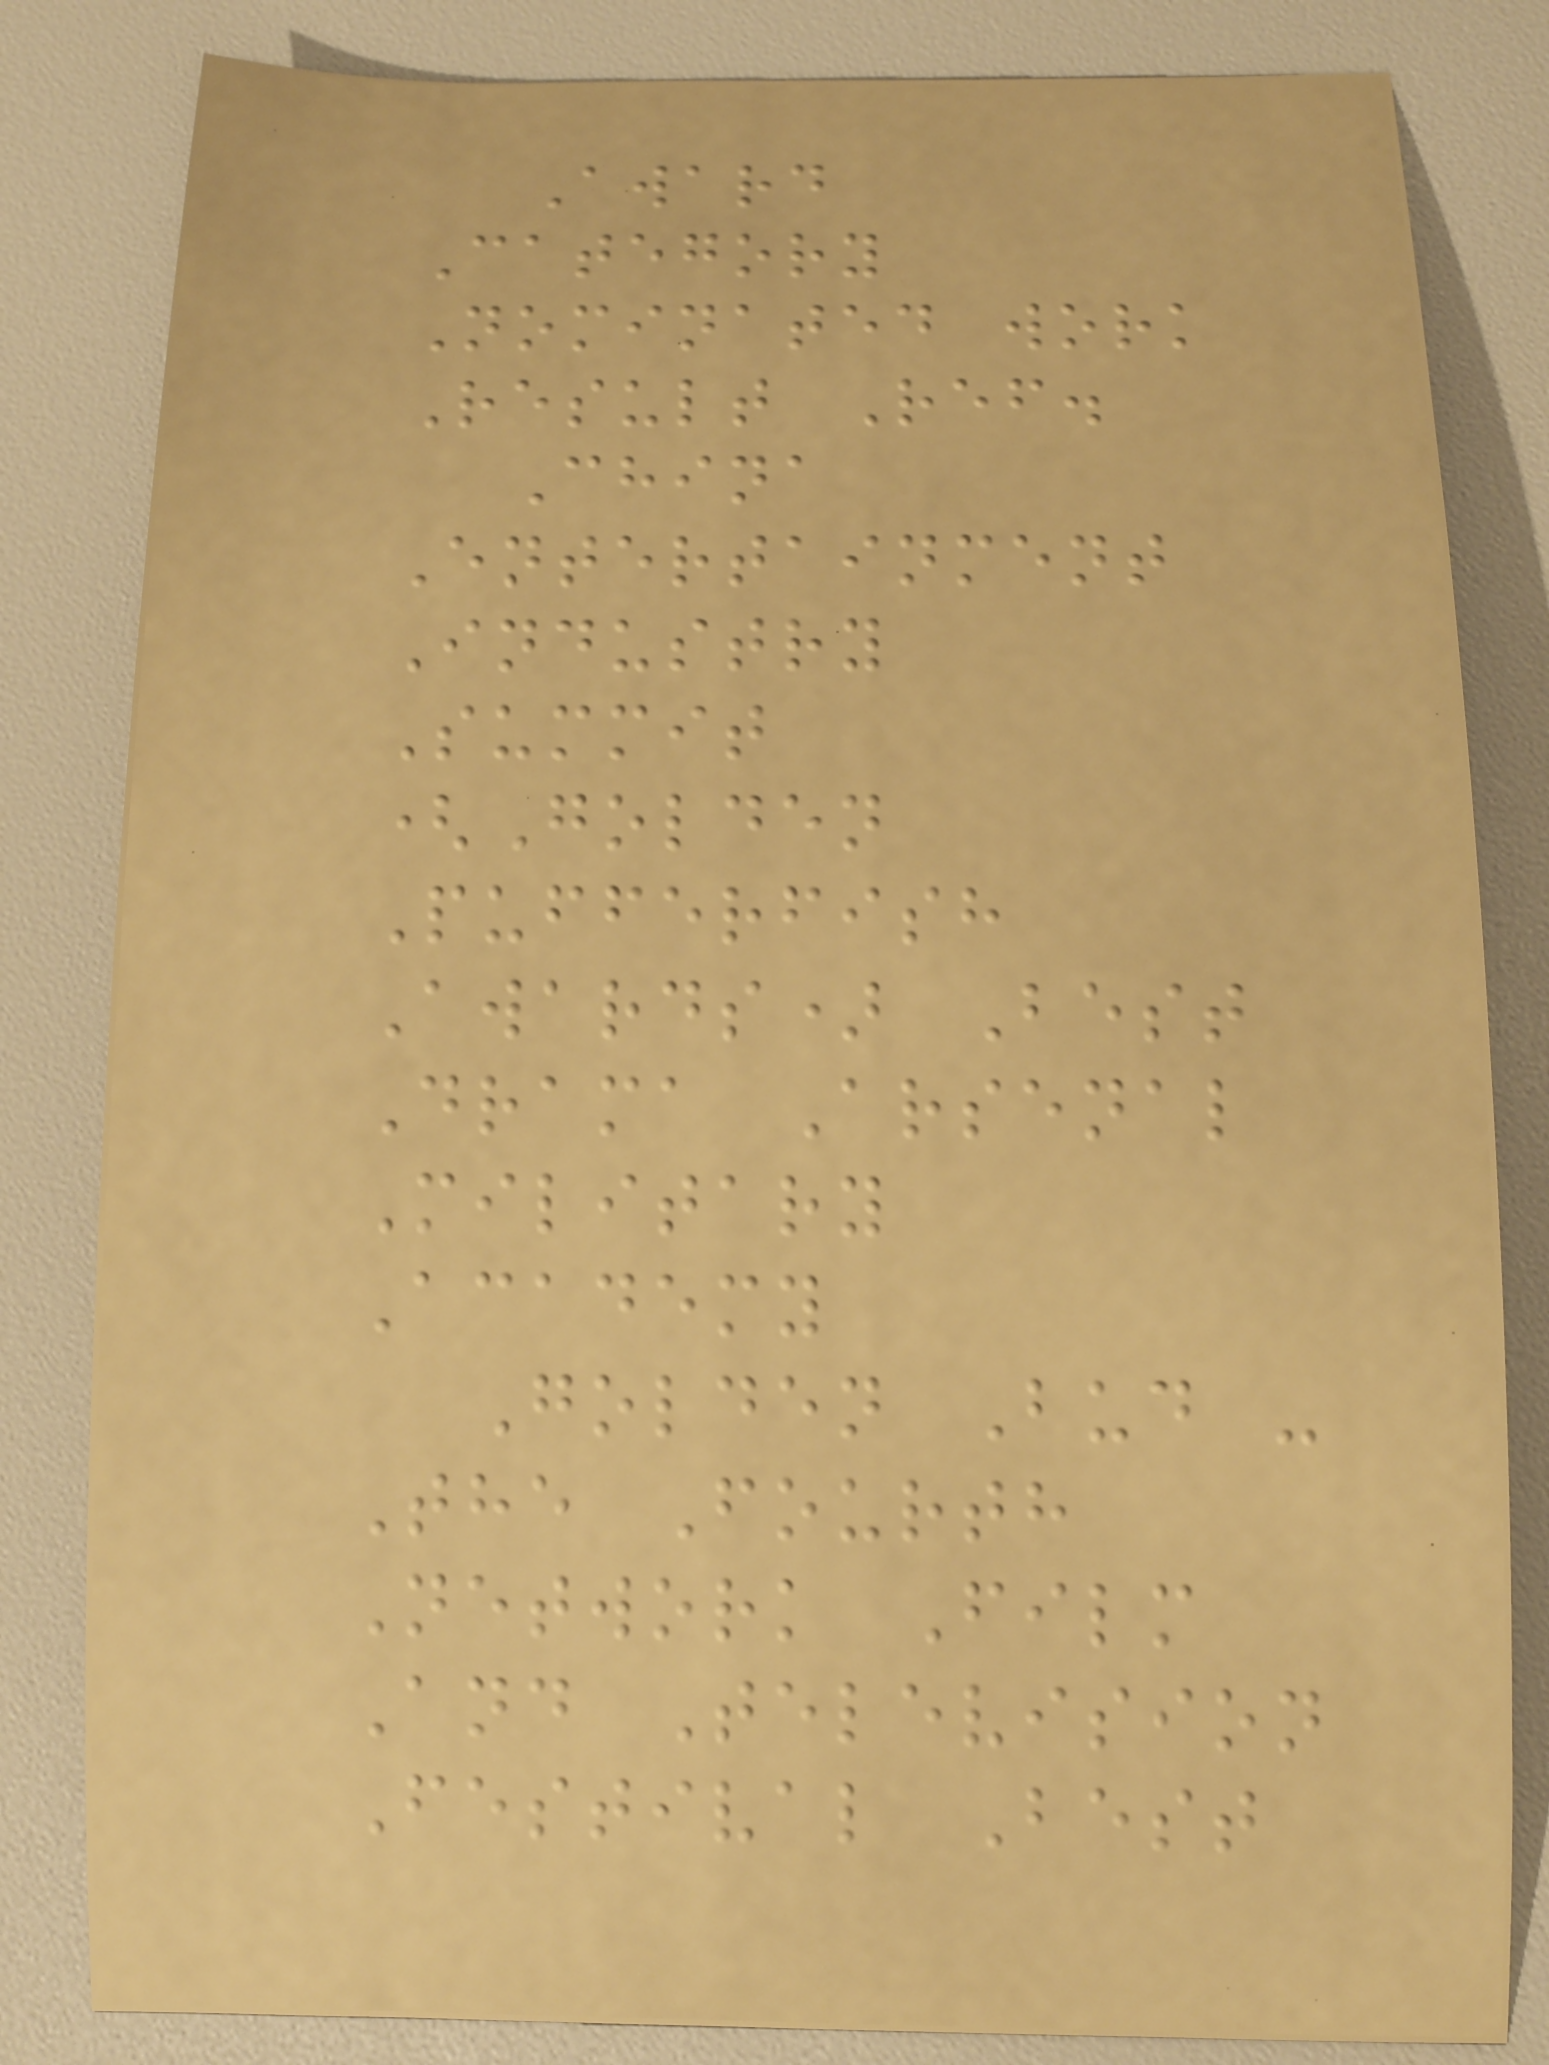Award
Category
Nominated work
Result Ref.
China
Entertainment
Industry
Summit
(Golden
Pufferfish
Awards) Best
Drama Arsenal
Military
Academy
Golden Bud -
The Fourth
Network Film
And Television
Festival Best
